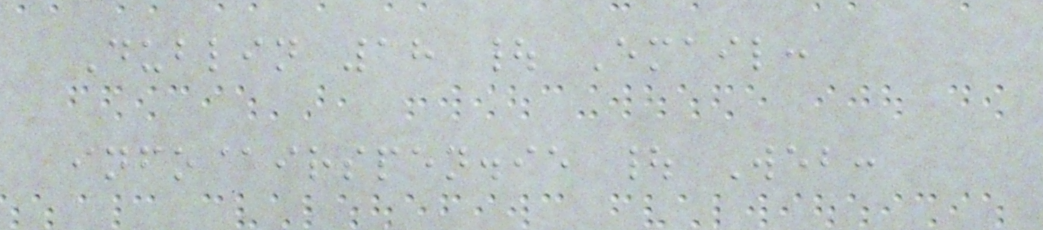Dublin 18 | Email:
info@irspen.ie | Web:
